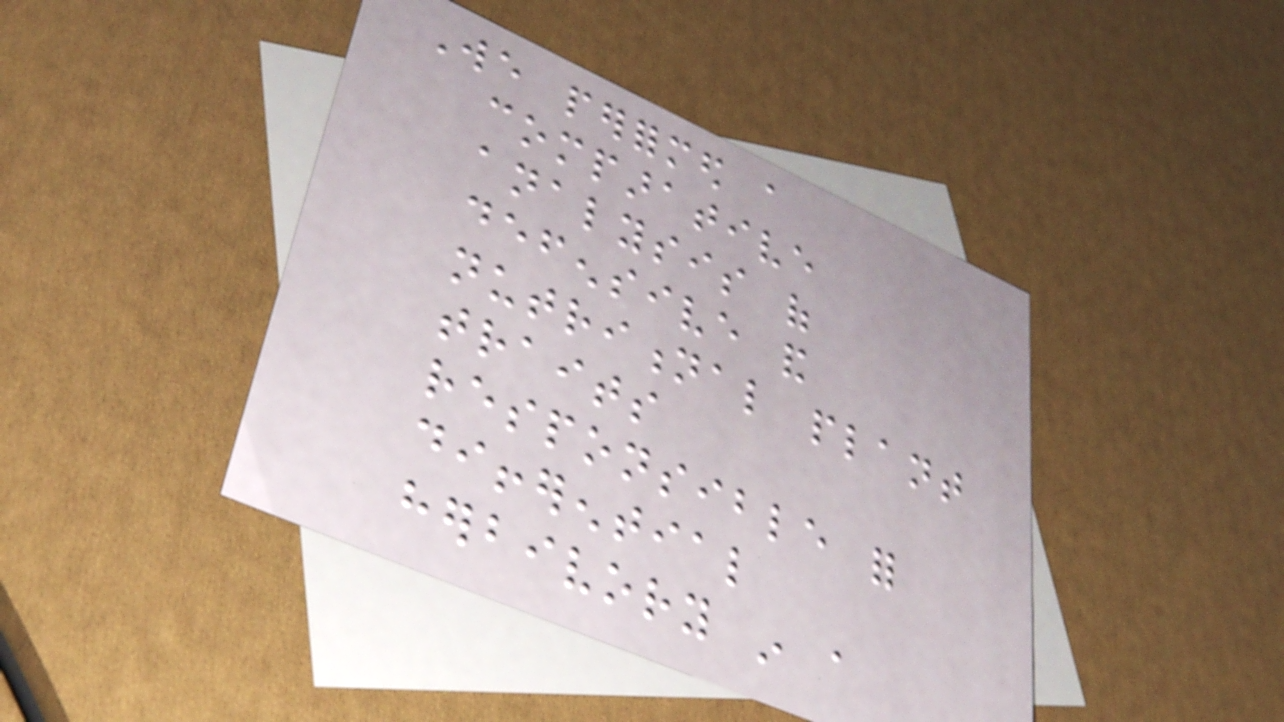We performed a
comparative
analysis of
defensive and
nutritional plant
traits
responsible for
differential
herbivory in a
